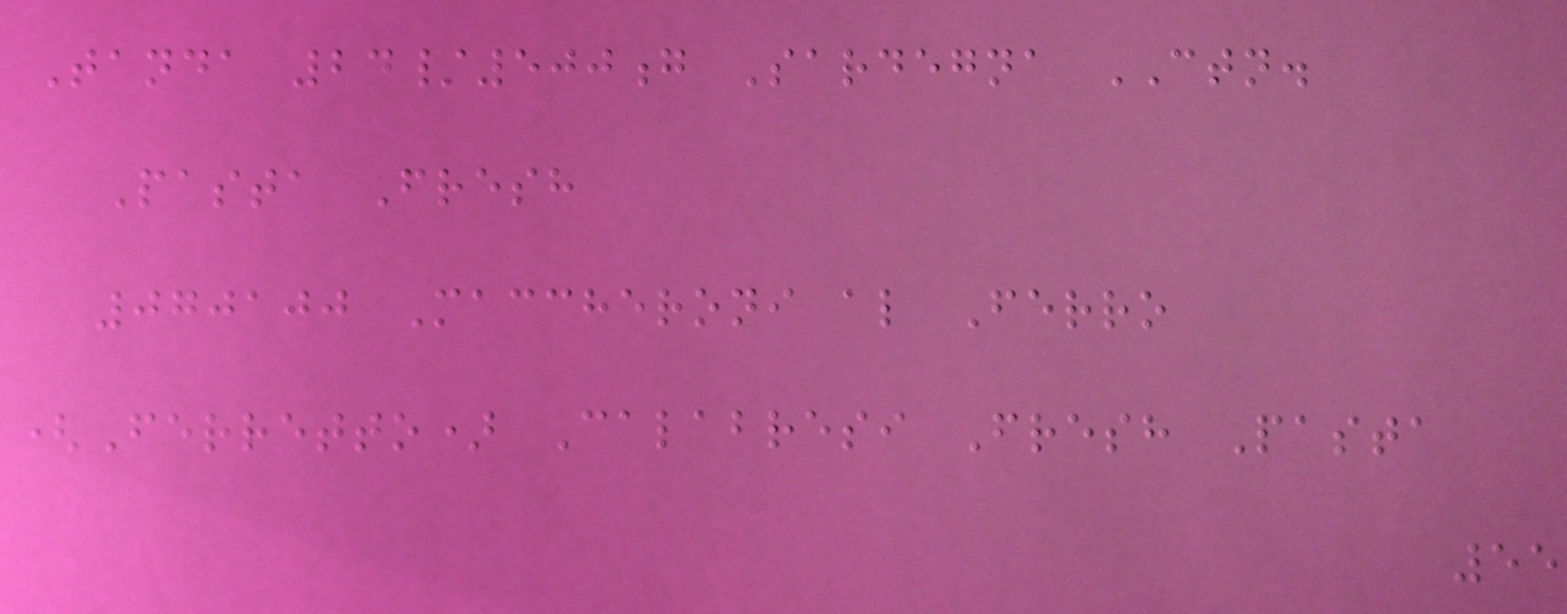Tanda 24/500g Sardegna CTN.
Pasta Fresh
070100 Maccheroni al Ferro
(Ferretto) Calabresi Fresh Pasta
55
